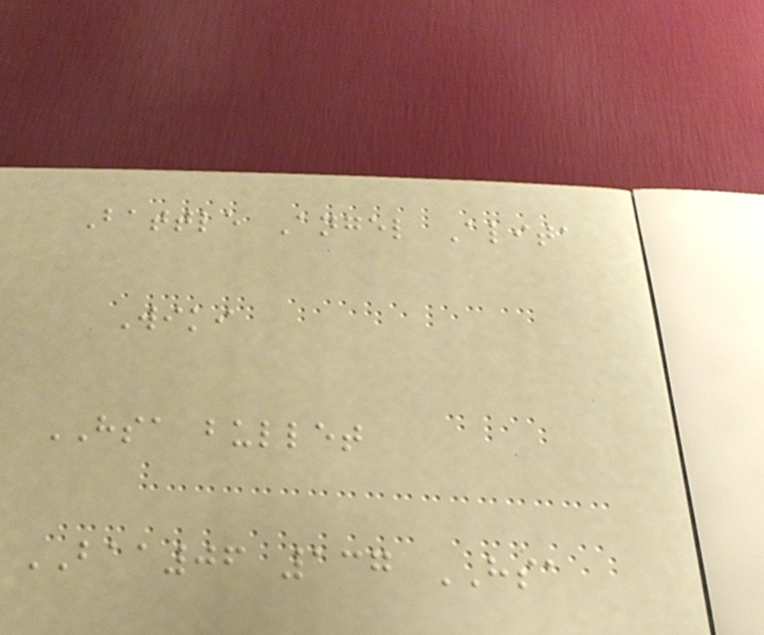Battle Angel Alita
Wiki
HSA bullet
BAA06 137 HSA
